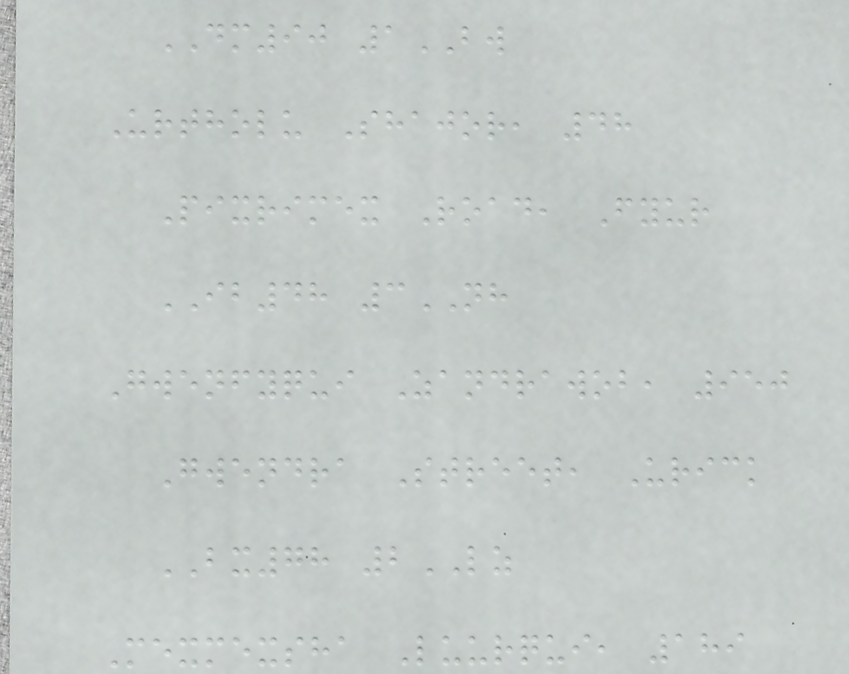DM90 1BW
Urtholu Shajor, 48
Pixrimex Road, Fyur
IB48 3NH
Gwenfyqui Zandrawob, 950
Gwendra Street, Urick
BX78 2LZ
Mexmexsha Luurqui, 189
